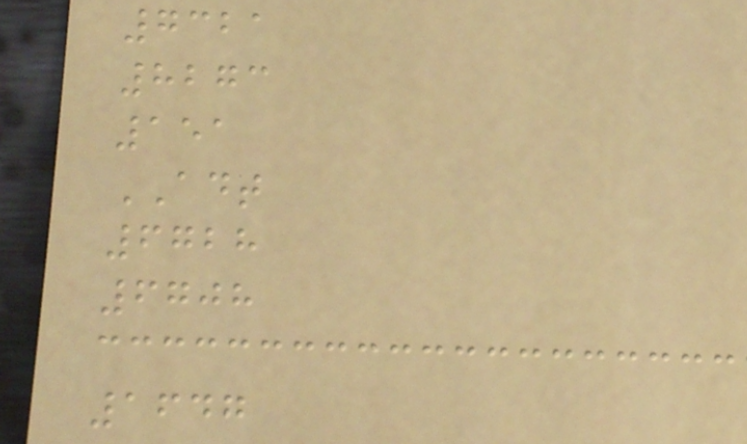7321
8273
151
ADT
6728
6708
1647
